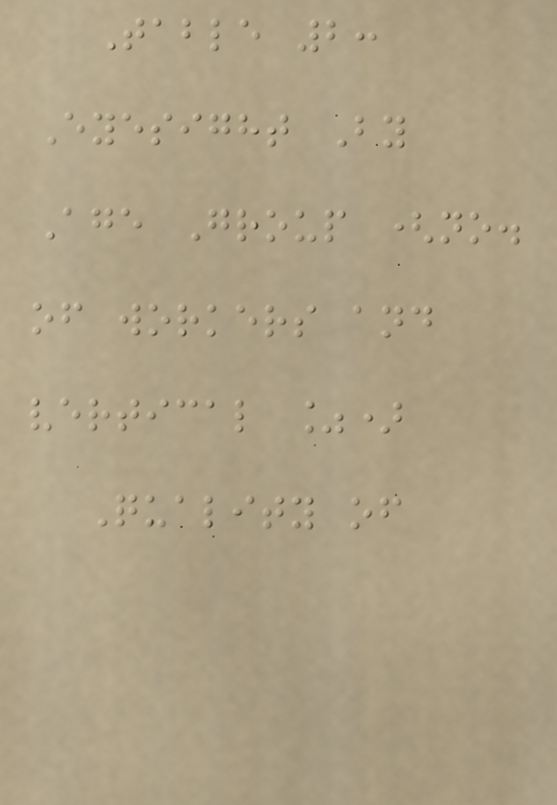Table 2:
Eyesight By
Age Group (no.
of workers and
vertical %)
Quality of
